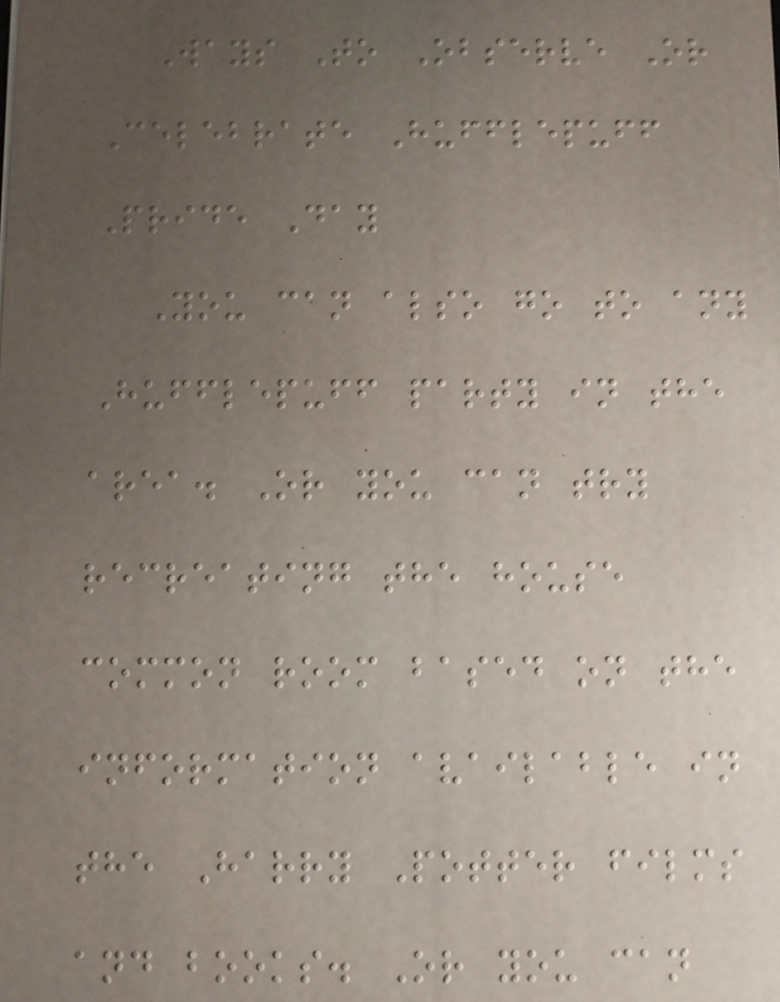Ways To Observe Or
Celebrate Hufflepuff
Pride Day
You can also go to any
Hufflepuff party in the
area. Or you can try
recreating the house
common room based on the
information available in
the Harry Potter films
and books. Or you can
